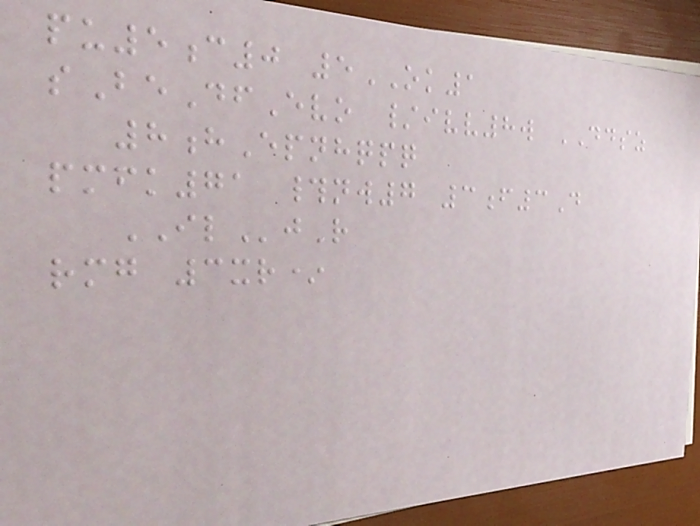pu5c0 5OK1
sBeDfEvo /ivv8w DDSZ
8hEpnhqpq
pmfk71 #nw7 3f3D
ILjR
rmg 3xr*
